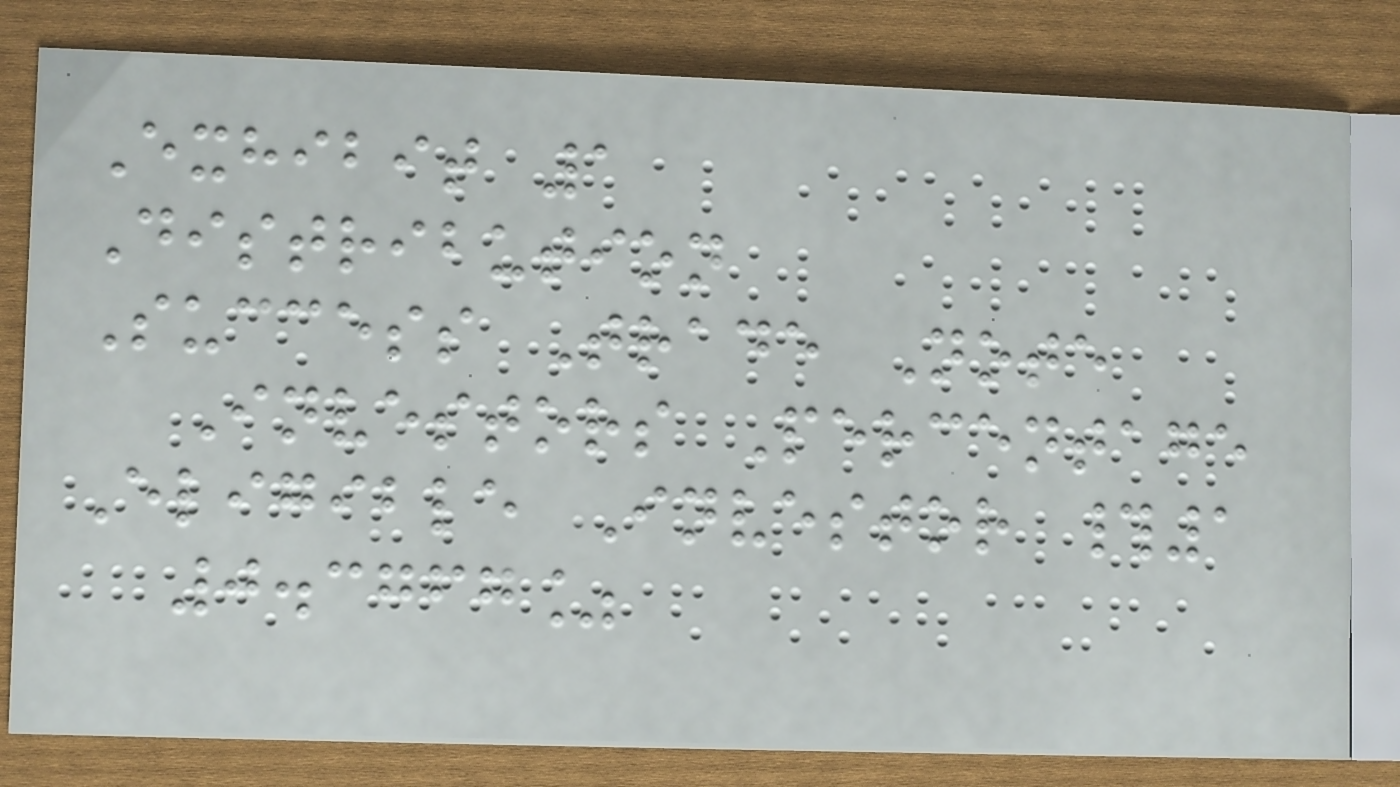Exhibit 1
Distribution
Success Trade Note
Investors Percentage
Eligible Investor #1
0.3767%
